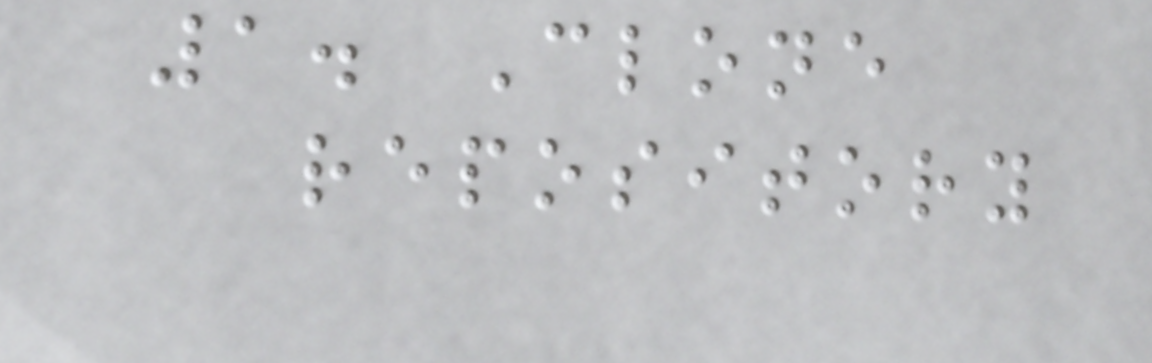1. Clone
repository
